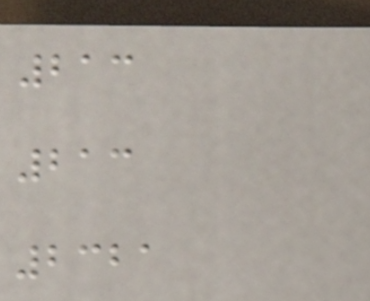213
213
2321
